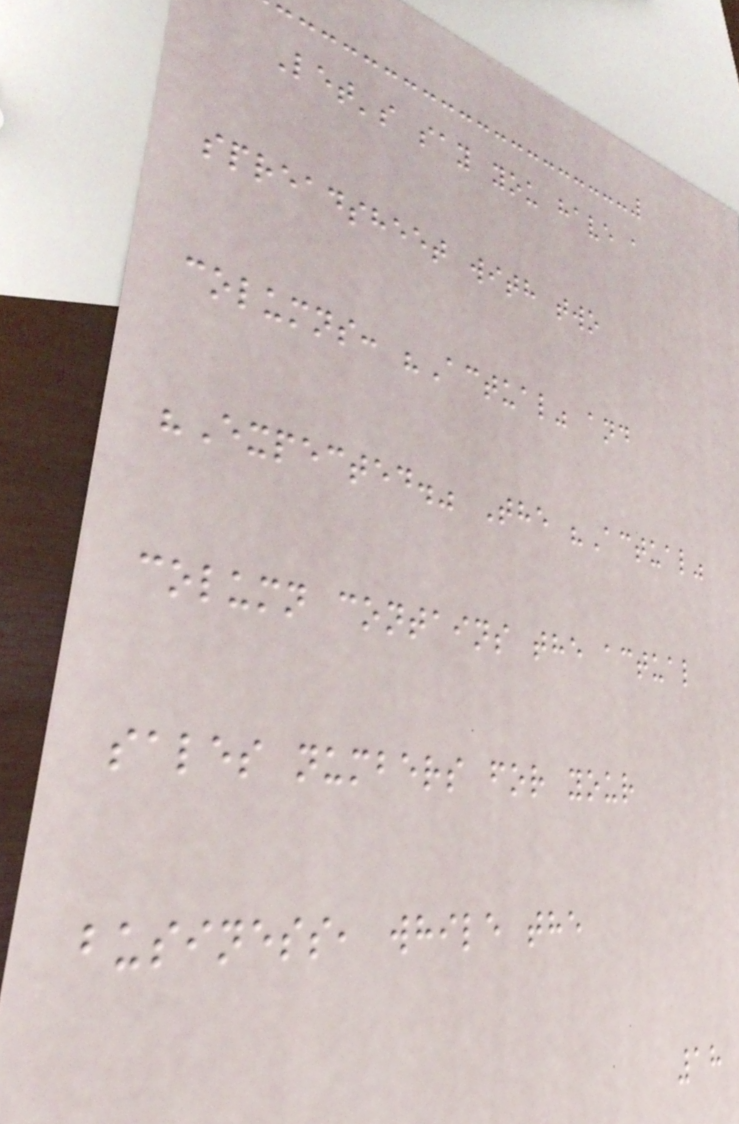Let's say you have a
spreadsheet with two
columns: "Actual" and
"Expected." The "Actual"
column contains the actual
sales numbers for your
business, while the
18
